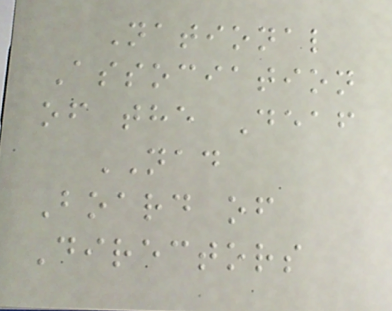National
Association
of the Deaf
NAD
Board of
Directors
